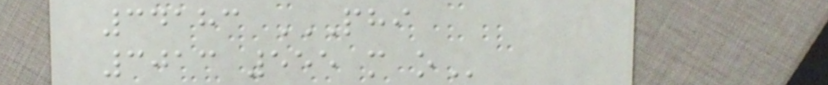34183 PHI
3013 555 M O
